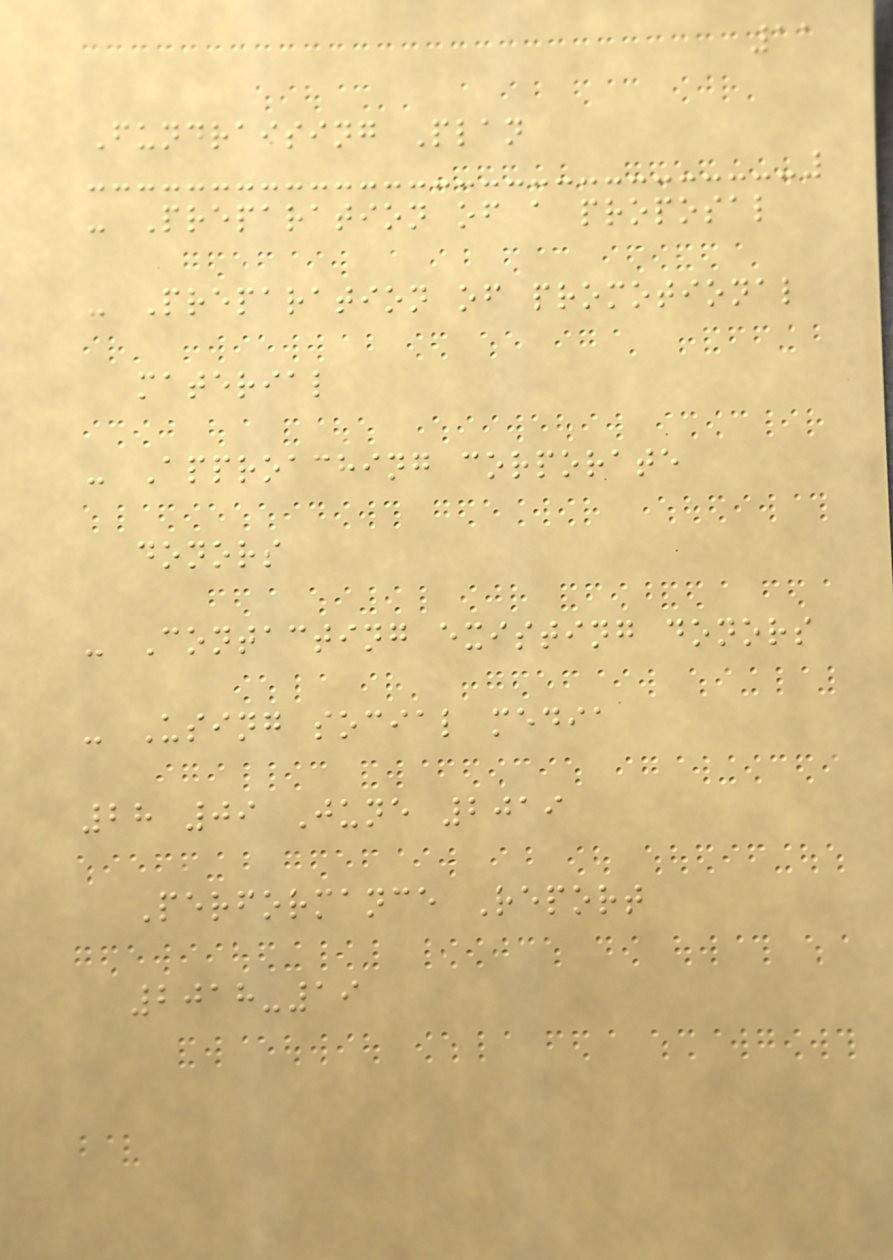11
Fundraising Plan
- Preparation of a proposal
- Preparation of promotional
material
- Approaching corporate
donors
- Contacting existing donors
- Using social media
28 09 June 2019
Performance Report
2018-19
